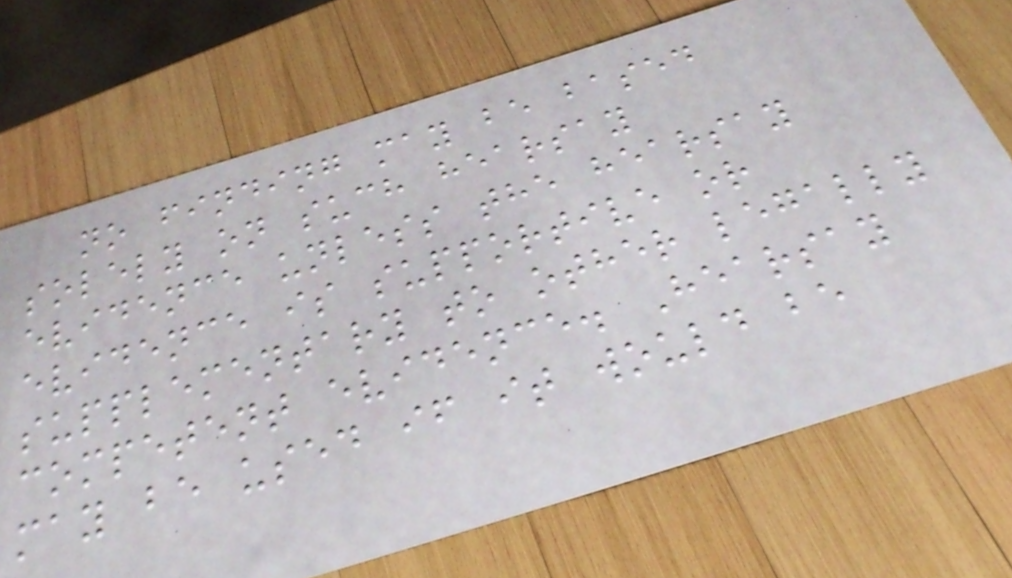no finding may be based
solely on such hearsay
evidence unless the hearsay
evidence is supportive or
supplementary to other legally
competent evidence. Hearsay
may be used if it would be
